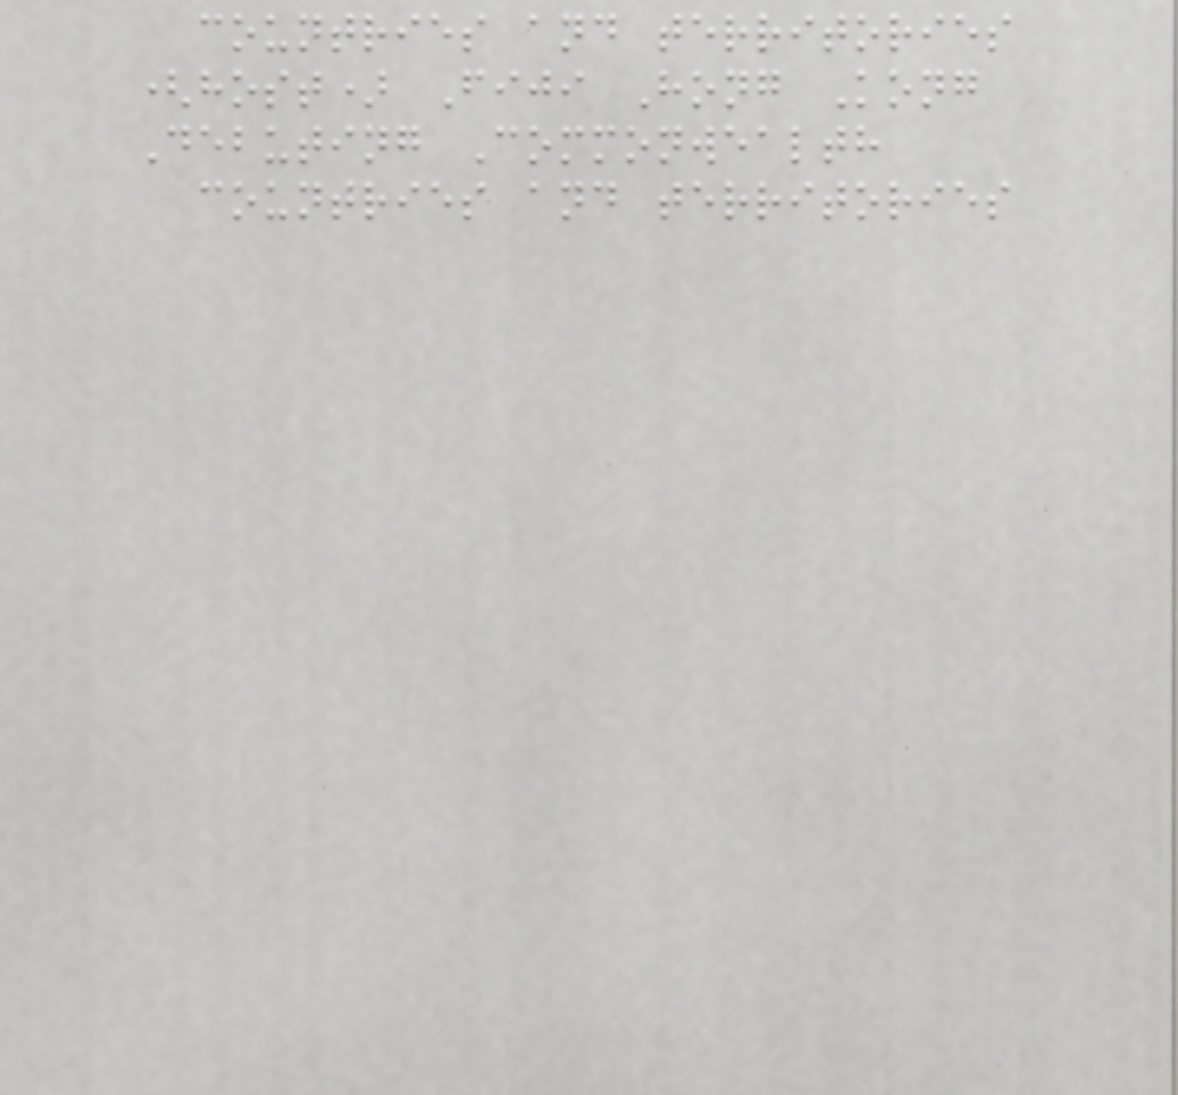countries and territories
(host) Fiji Hong Kong
Debuting Commonwealth
countries and territories
